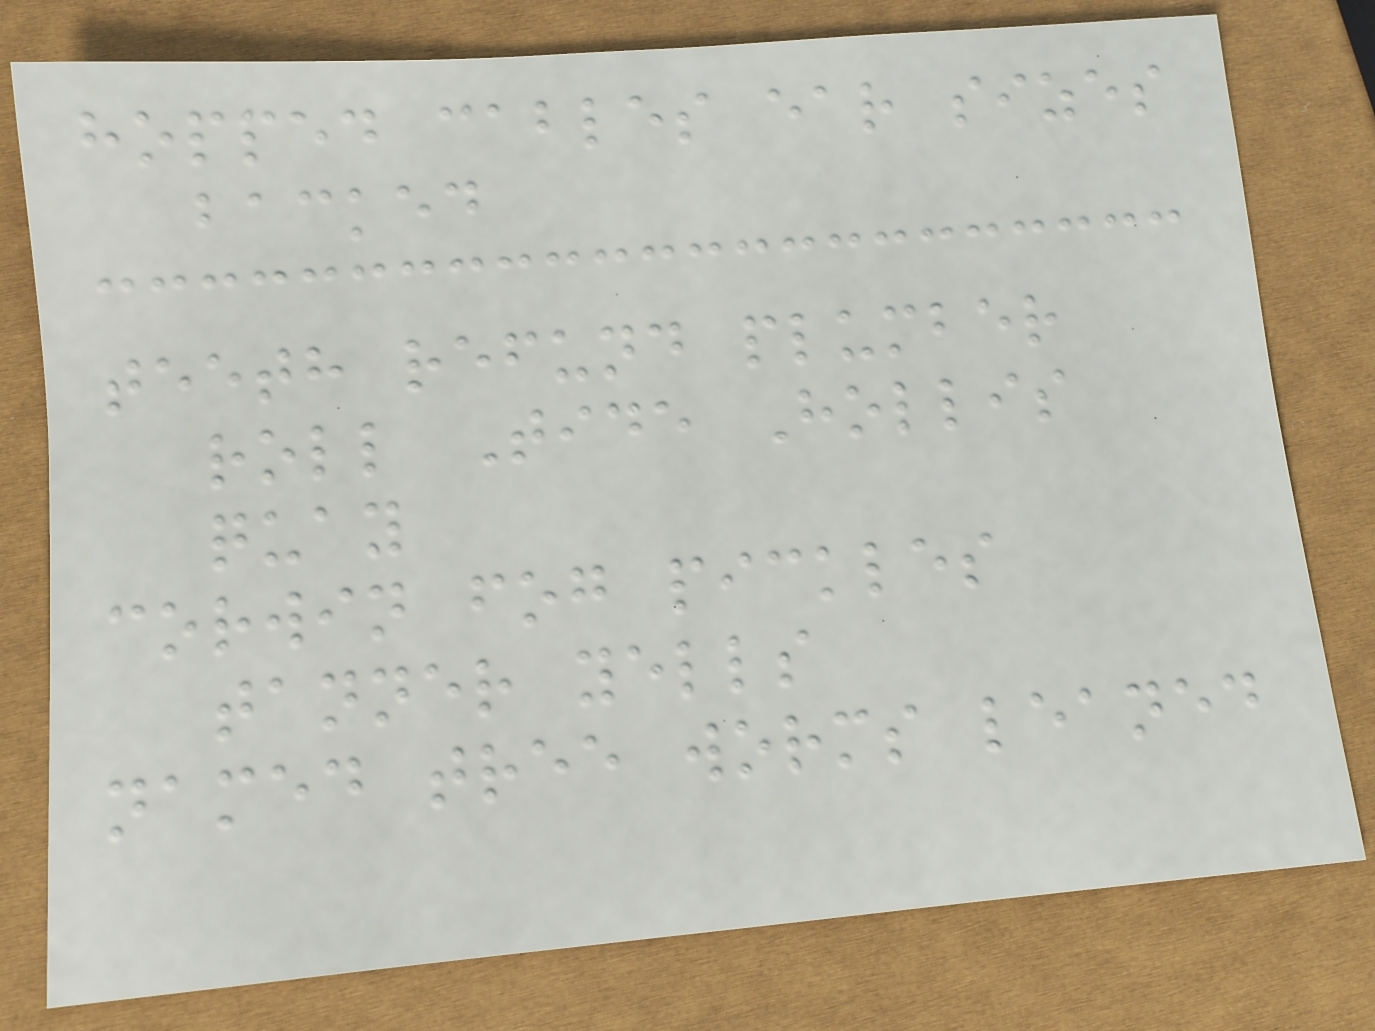hopped cables ear sizes
backed
teeth refund plumber
roll Tide Hollis
quay
corwin fog pickles
tanner yells
named tree worms leaned
